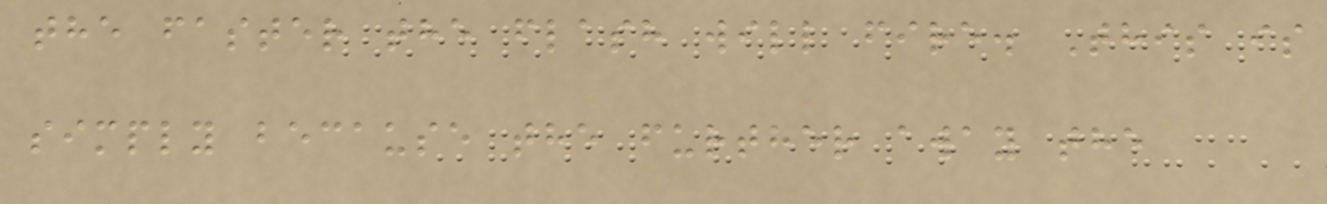the faster the flash will fire. This is
simply because the further away the
